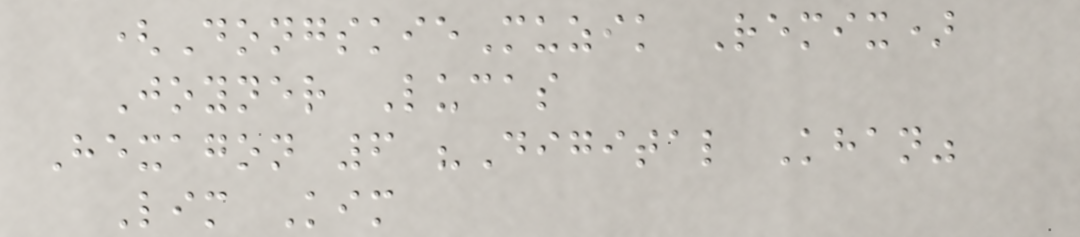(DongskieMuzik Remix)
Joyner Lucas
Hexagon 6 "Digital Khan"
Lim Kim
